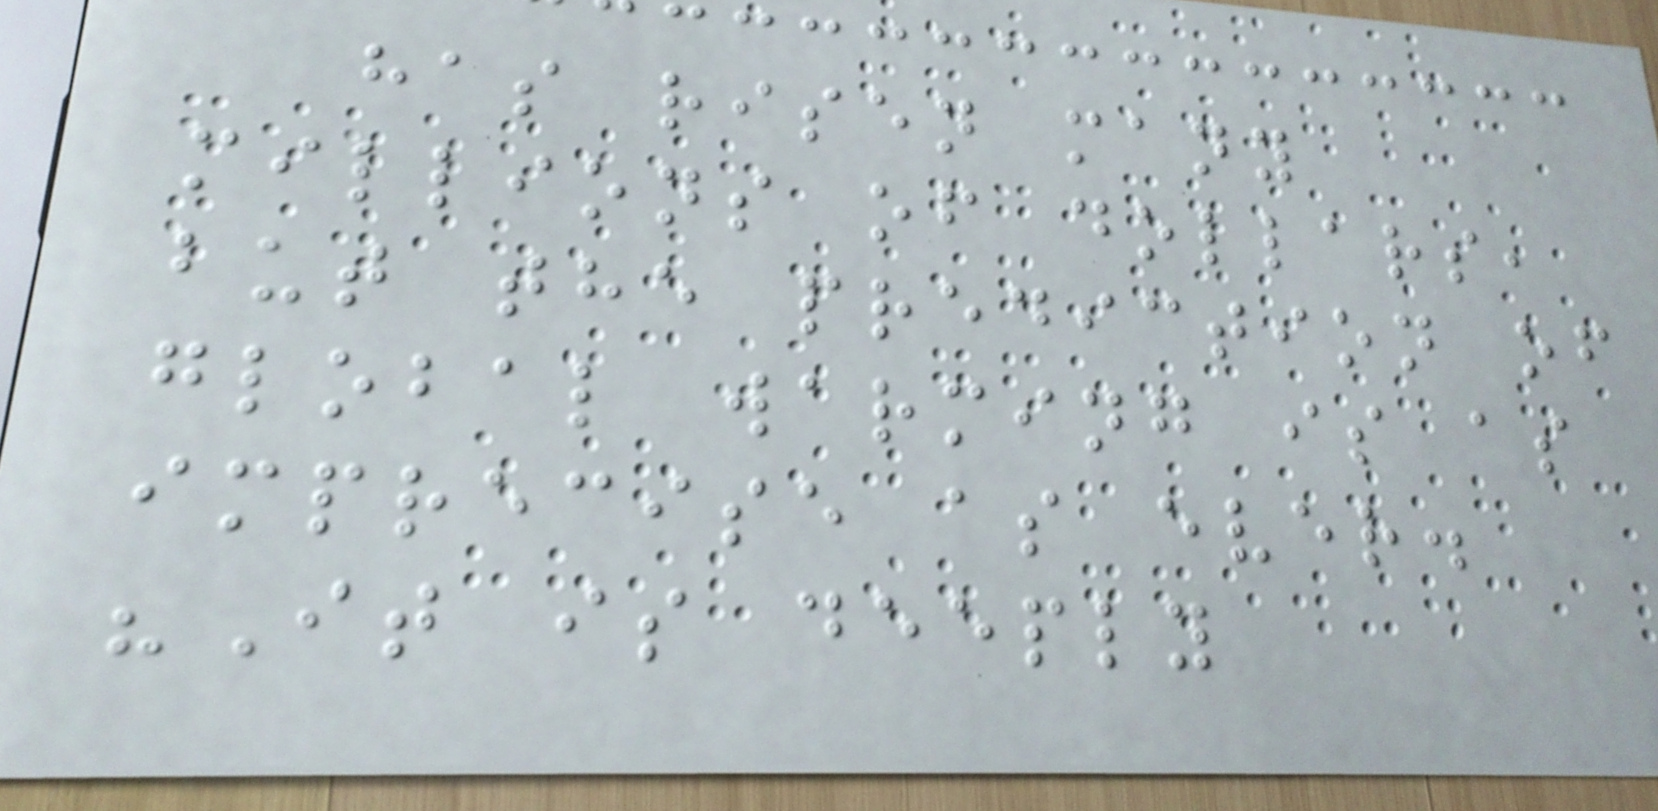has risen many
millions of dollars,
but the prediction of
global warming is as
imprecise as ever.
"It is deeply
